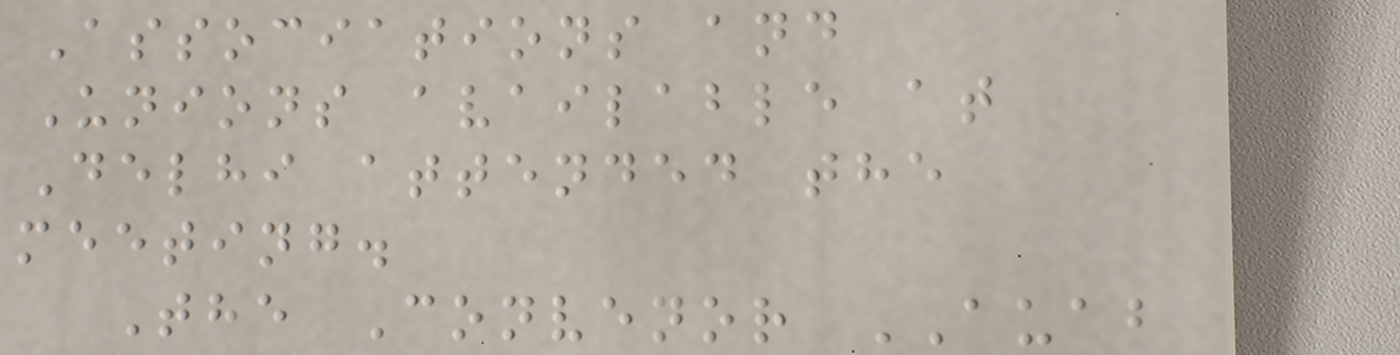Associations and
Unions available at
Delhi attended the
meeting.
The Convenor AUAB
